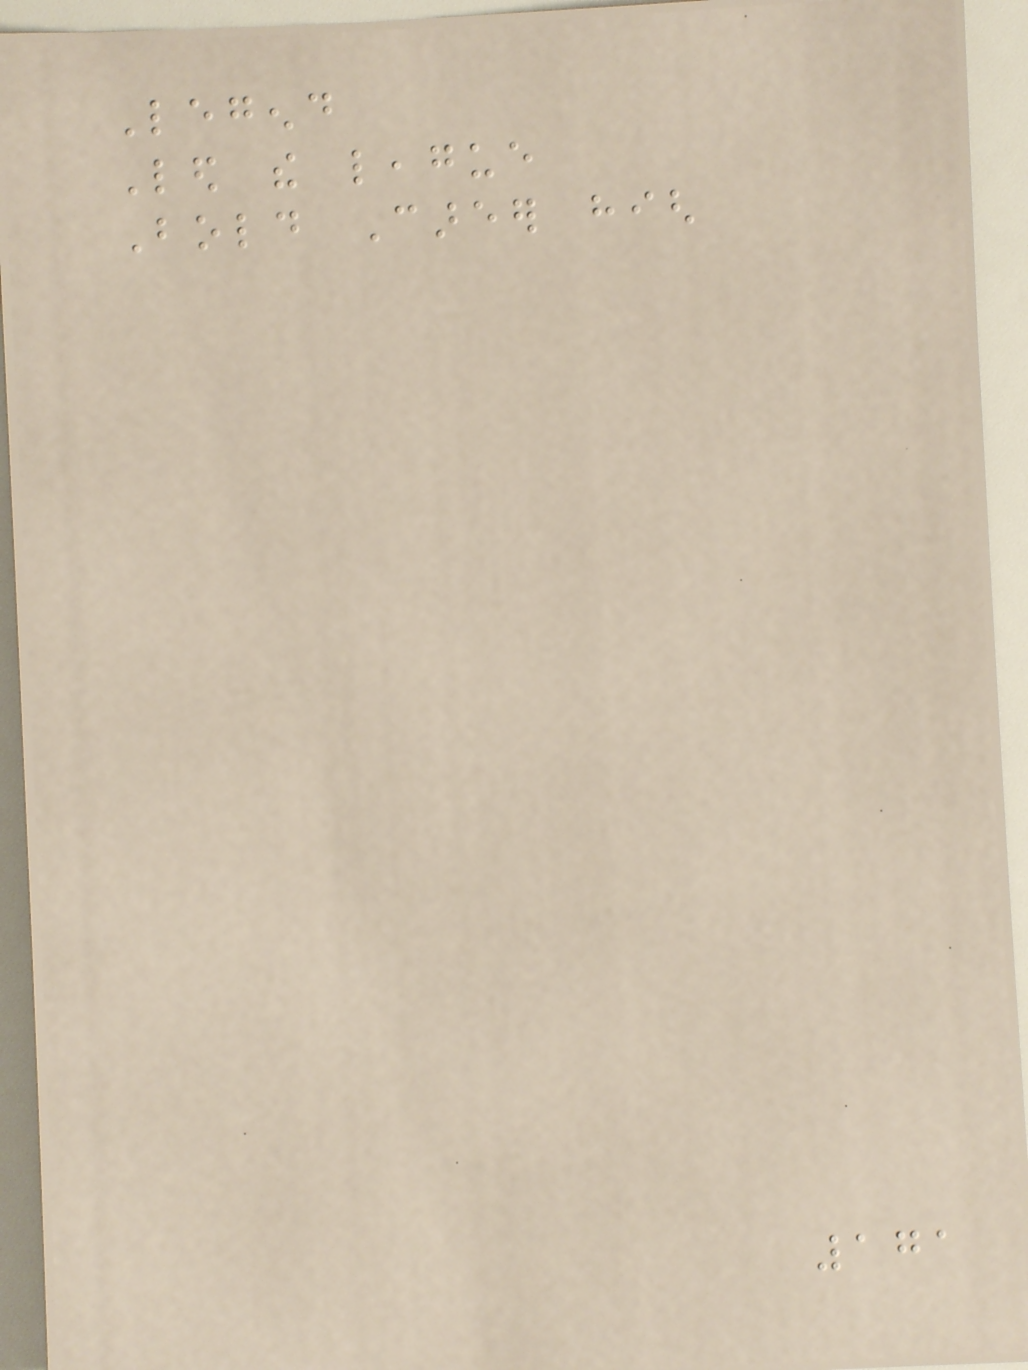Legend
Led the league
Bold Career high
171
